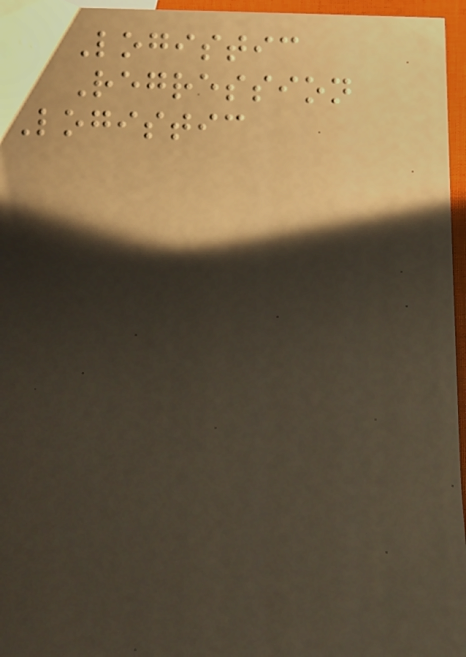- Logistic
Regression
Logistic
